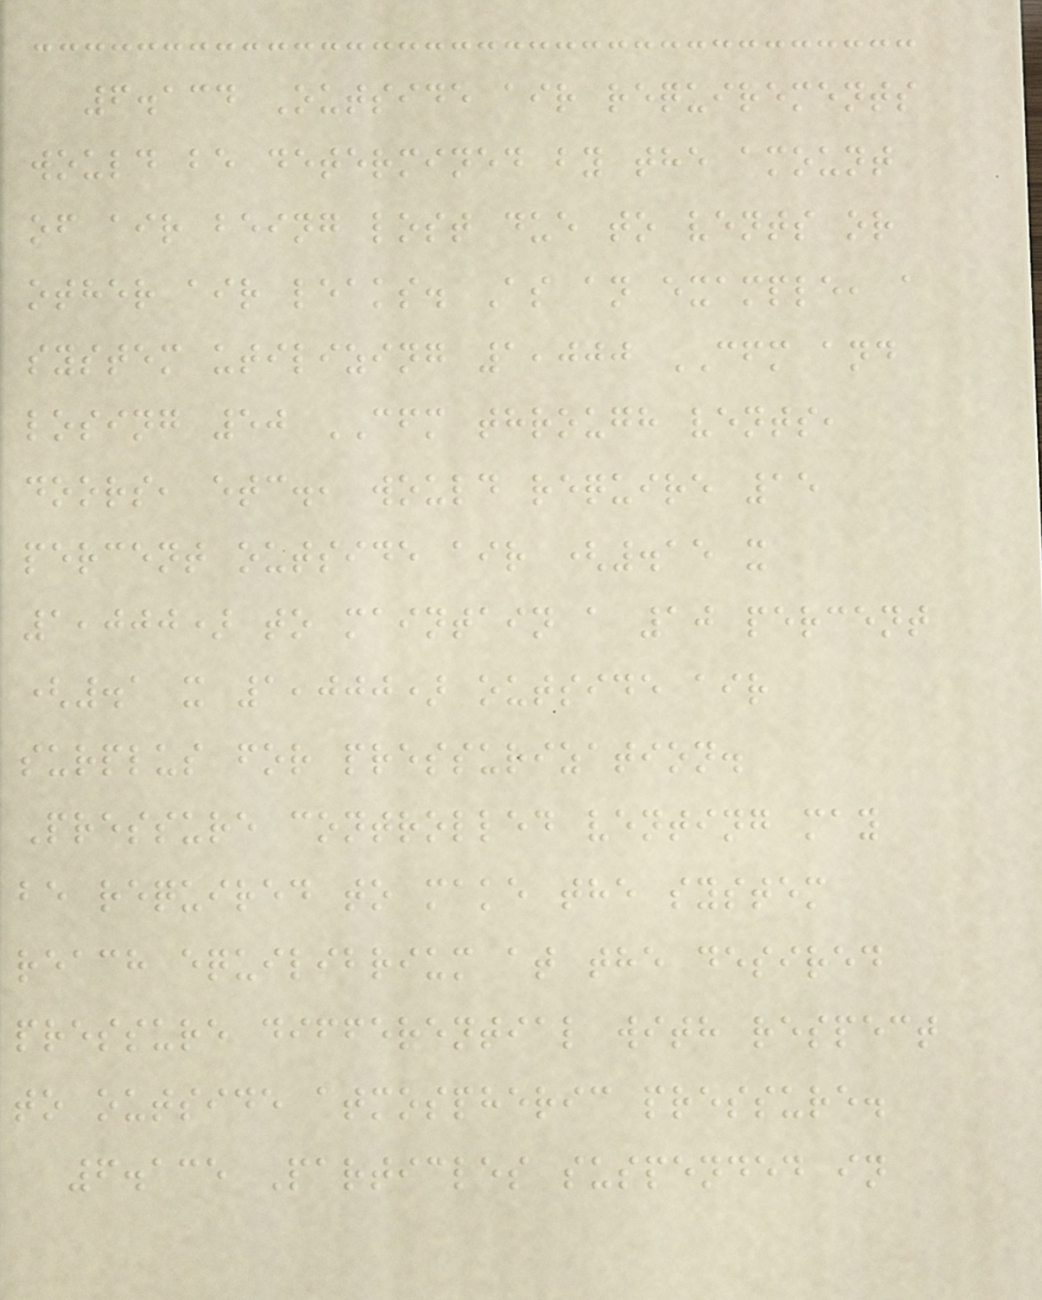6.134 Outside air requirements
would be determined by the amount
of air being lost due to vents or
other air leaks. As an example, a
system utilizing 1,000 CFM and
losing 50 CFM through vents,
doors, etc., would require 15
percent outside air (.15 x
1,000) to maintain a 10 percent
(.1 x 1,000) outside air
surplus for pressurization.
Pressure controlled venting may
be required to make the system
reach equilibrium at the desired
pressure differential with respect
to outside atmospheric pressure.
6.135 Particles suspended in
